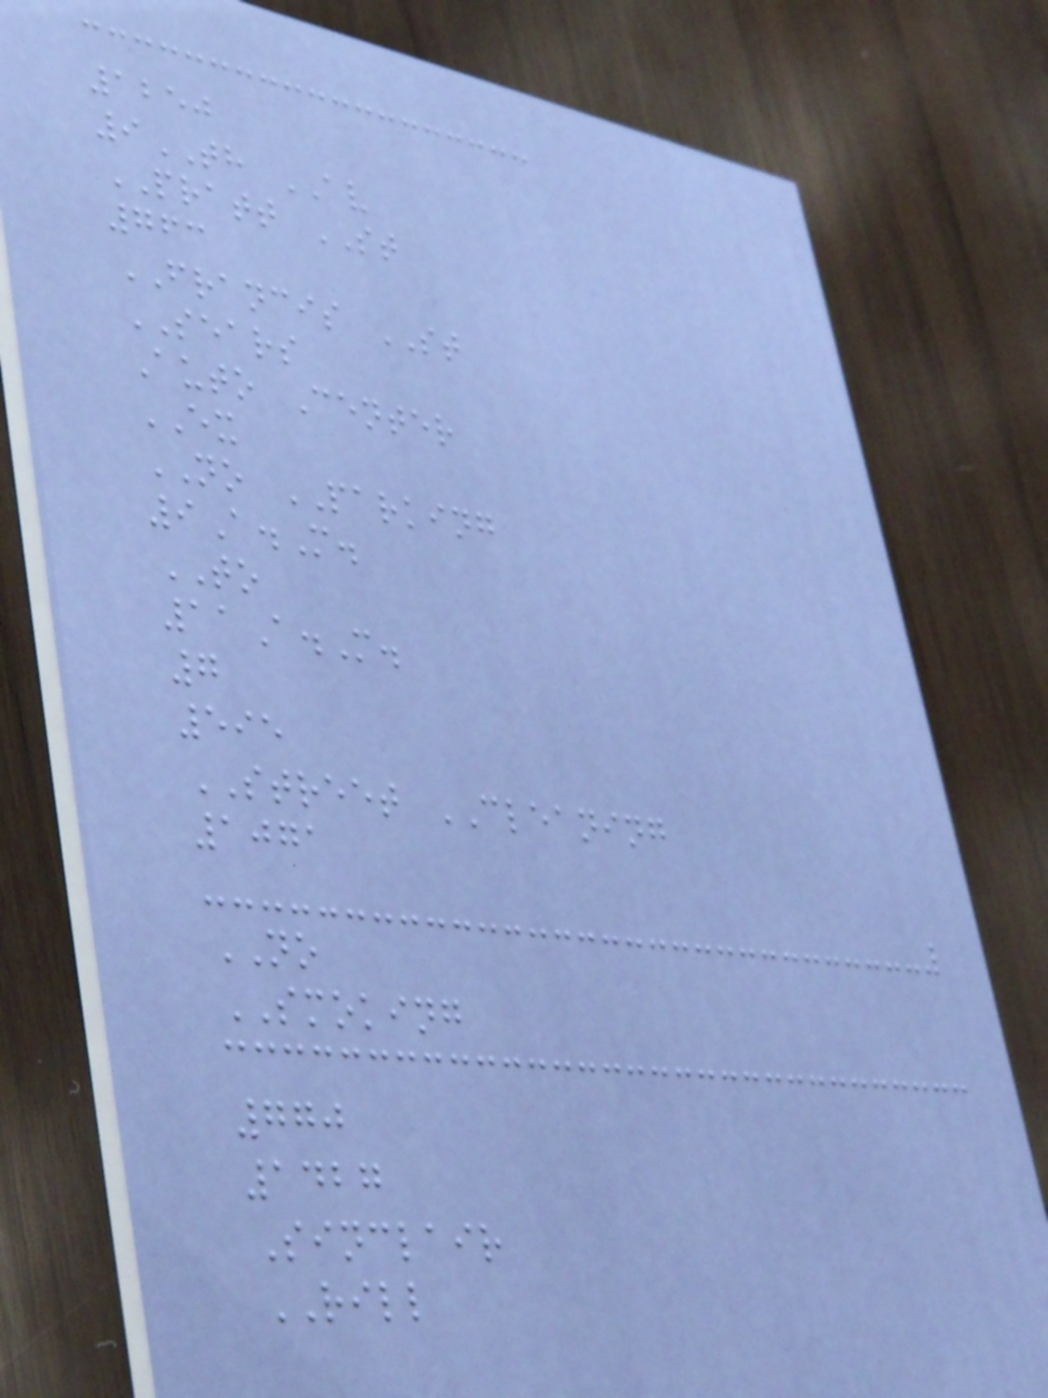1250
9TH AV
PRATT ST
763
FRANCIS ST
SEARS
Auto Center
EX
NO PARKING
9A.M.
TO
11A.M.
7
595
STREET CLEANING
1071
NO
SMOKING
770
1427
Sinclair
RILL
